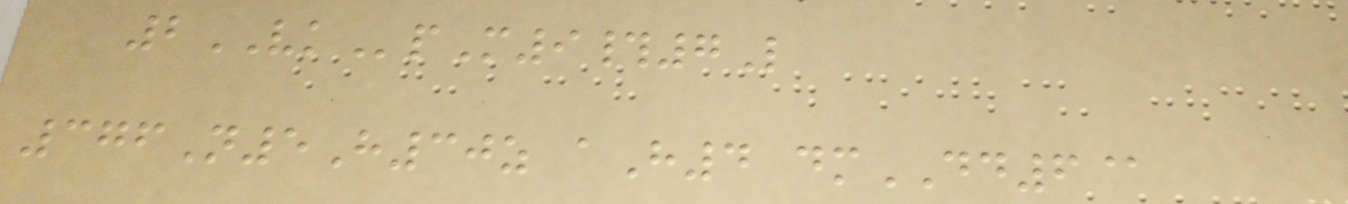2VKpM9#7L
376N5H30z aH4 dmDD6@
